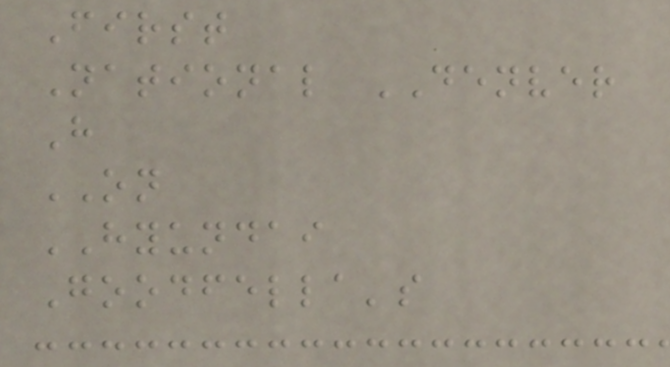First
National DENVER
H
ON
HYUNDAI
Goodfella's
